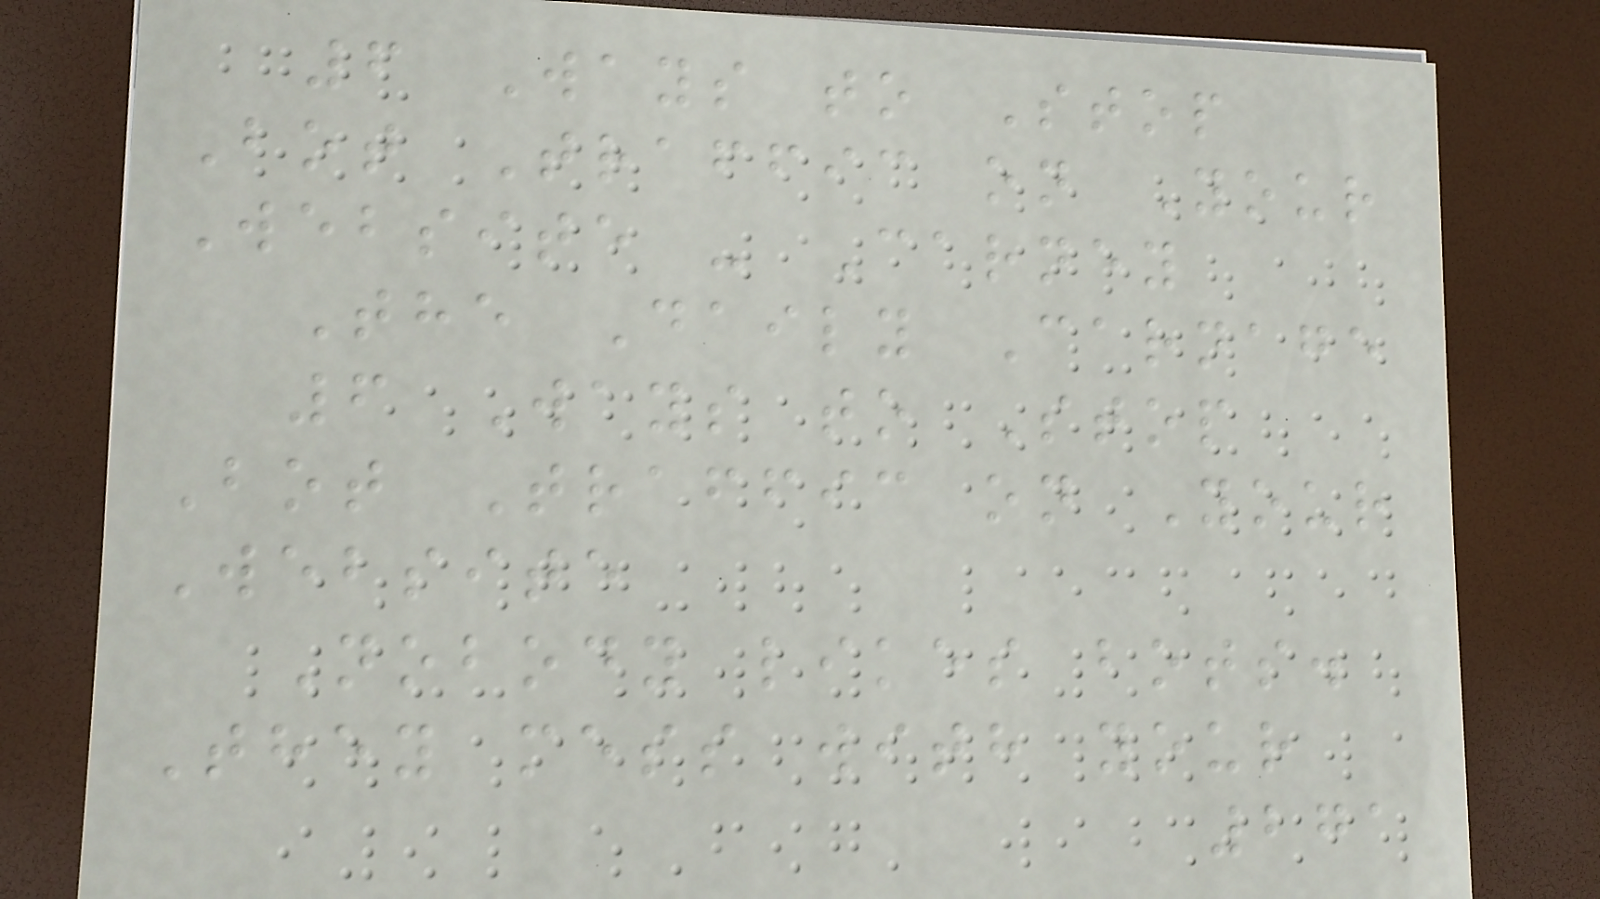6 Ways to Stop
Bot Traffic on Your
Website - Carney
The Daily Carnage
6 Ways to Stop
Bot Traffic on Your
Website
Nobody likes bots.
They mess with your
271
